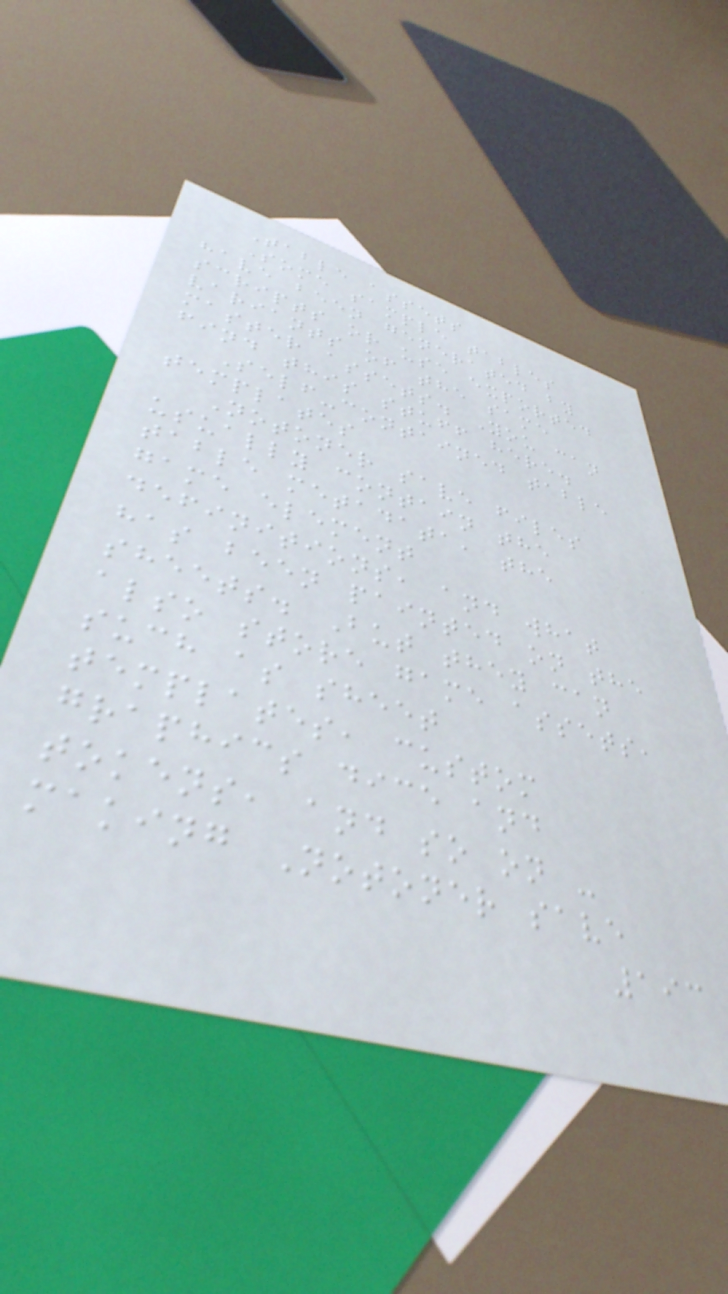Table assets
Some sample tables
have been generated by
scripts or use exported
variants of the same
master assets. You can
find this stuff here.
Self-contained table
templates
Notoner save files
usually contain the
table metadata, the
game element
definitions, and what
has been painted on the
sheets. But they can
also store game assets,
such as sheet
templates, custom
graphics dice and
tokens, and so on -
making Notoner save
193
